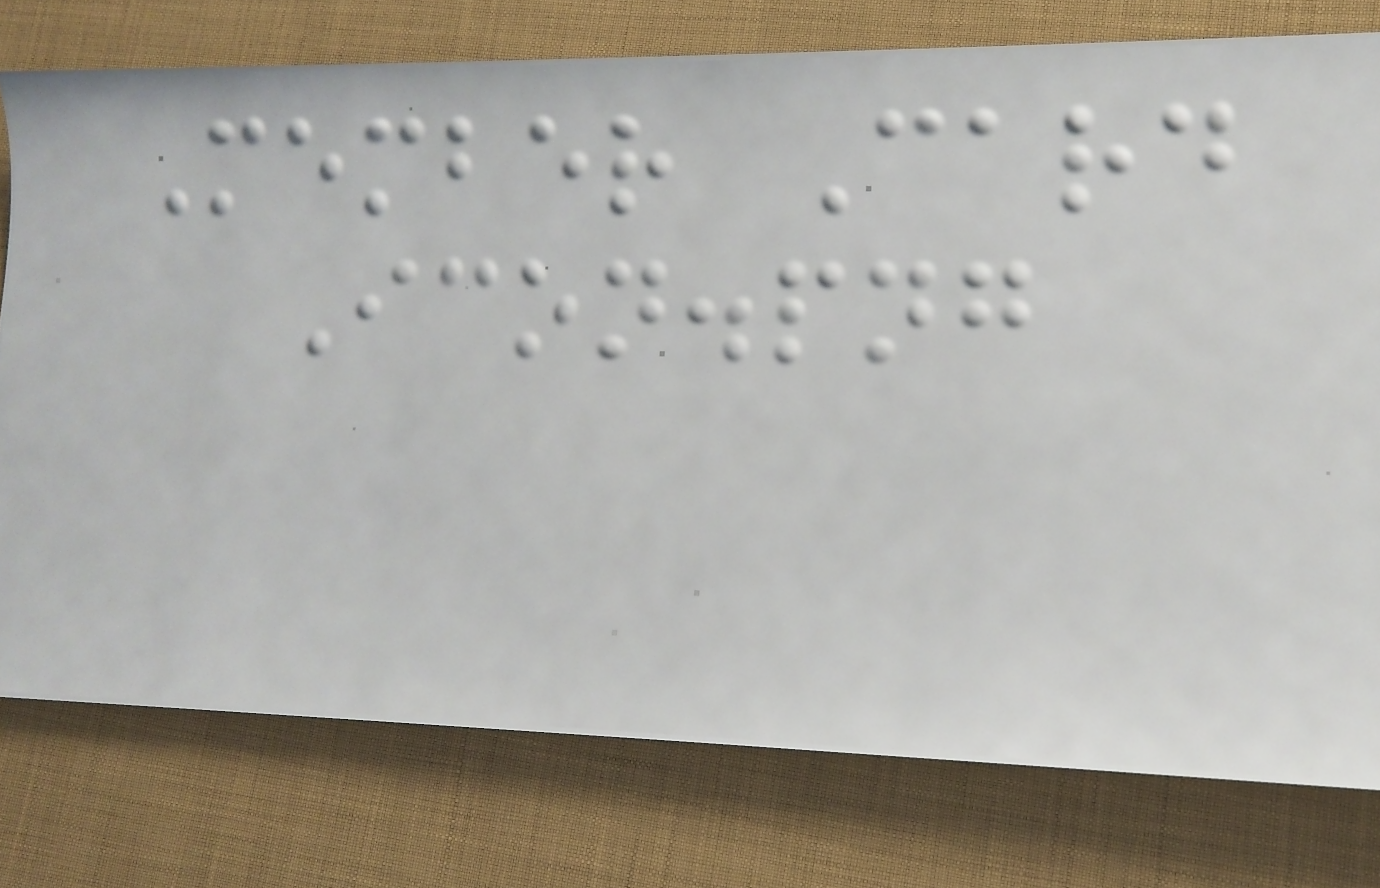Member Card
Icon.png
